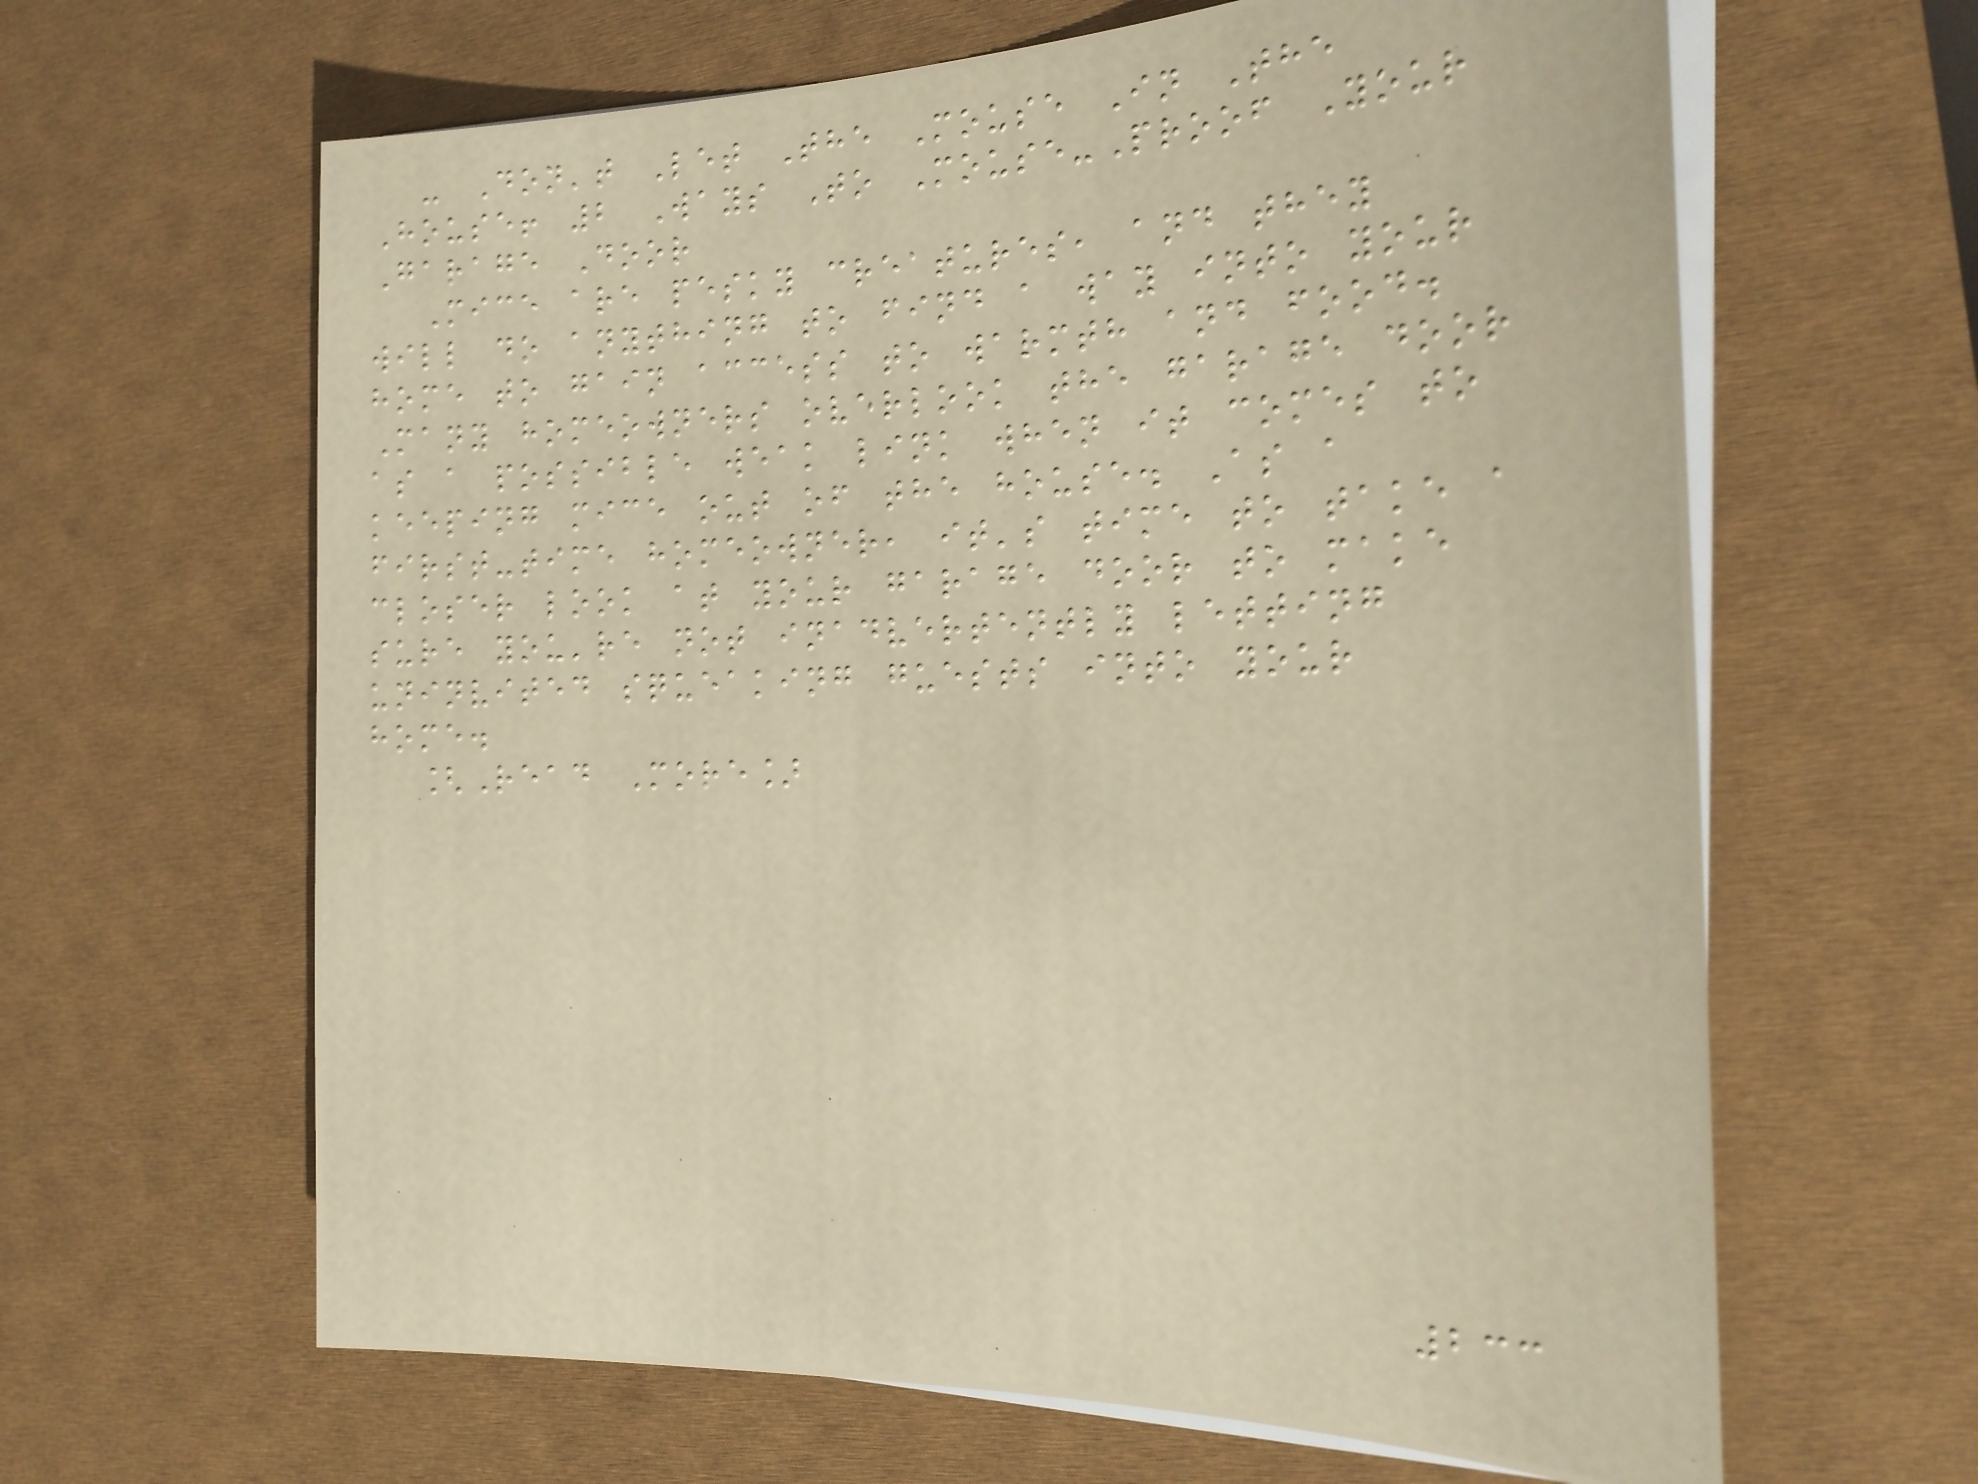- Don't Let The Mouse In The
House! 2 Ways To Mouse-Proof Your
Garage Door
Mice are pesky creatures, and they
will do anything to find a way into your
home to gain access to warmth and food.
Many homeowners overlook the garage door
as a possible weak link when it comes to
keeping mice out of the house. As a
first-time homeowner, it's time to take a
closer look at your garage door to make
sure you're not inadvertently letting
uninvited squeaking guests into your
home.
[Read More]
233
